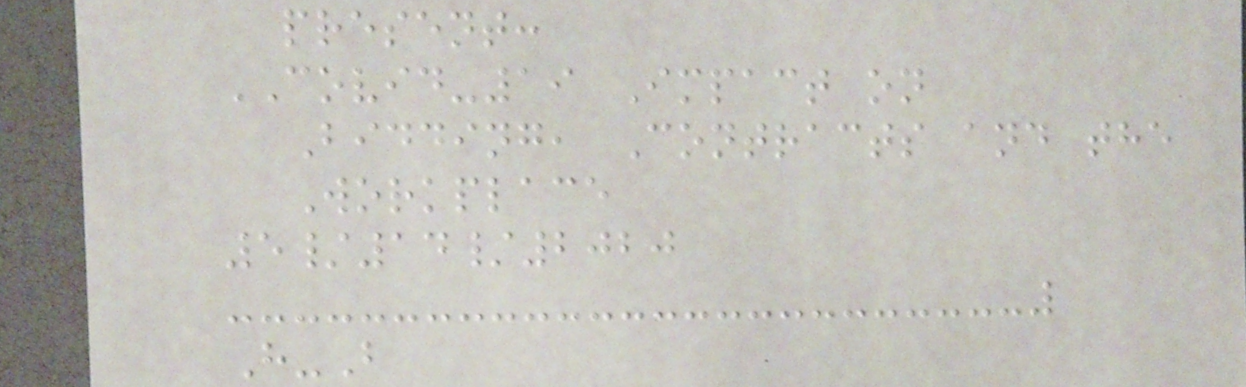present:
COVID-19 Impact on
Bidding, Contracts and the
Workplace
5/14/2020
H-B
